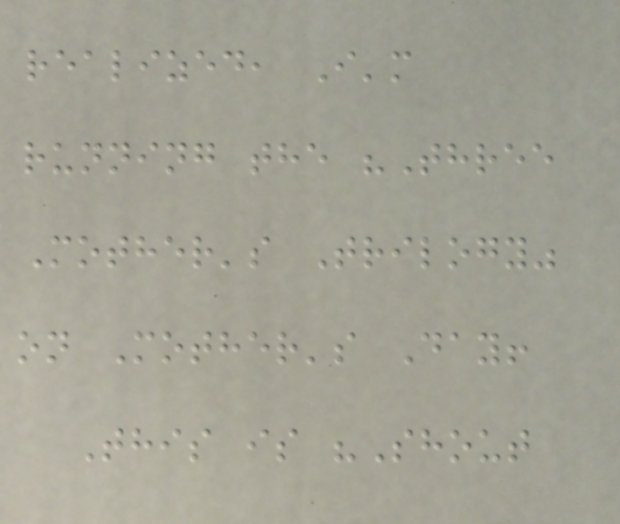realized, I'm
running the "Three
Mother's Trilogy"
on Mother's Day!
This is "Shout
